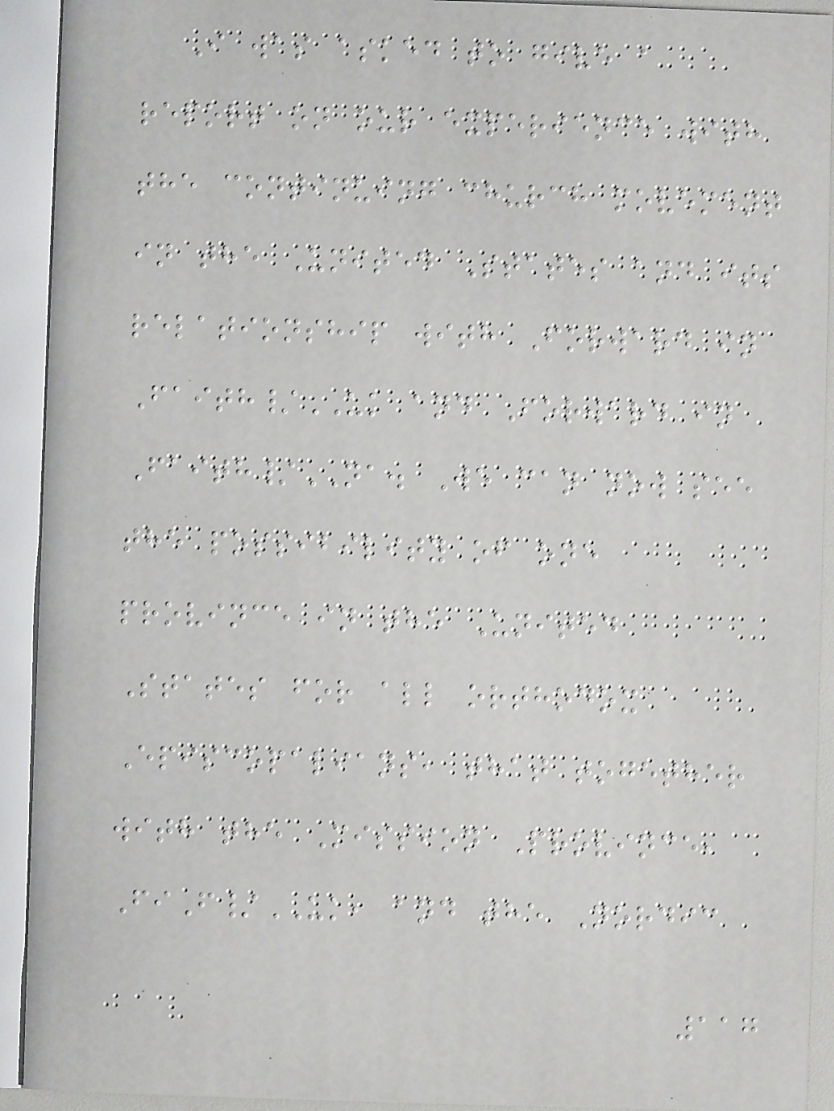I was asked to give a
report on our experience with
the continuing church movement
in the United States and its
relationship with Forward in
Faith/UK and Forward in
Faith/NA. We can now see
the possibility of one
province in the United
States for all orthodox
Episcopalians, that together
with the Mission Province,
FiF/UK, and the Nordic
117
